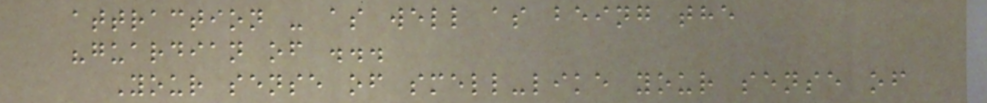attraction - as well as being the
"guardian of ...
Your sense of smell-like your sense of
